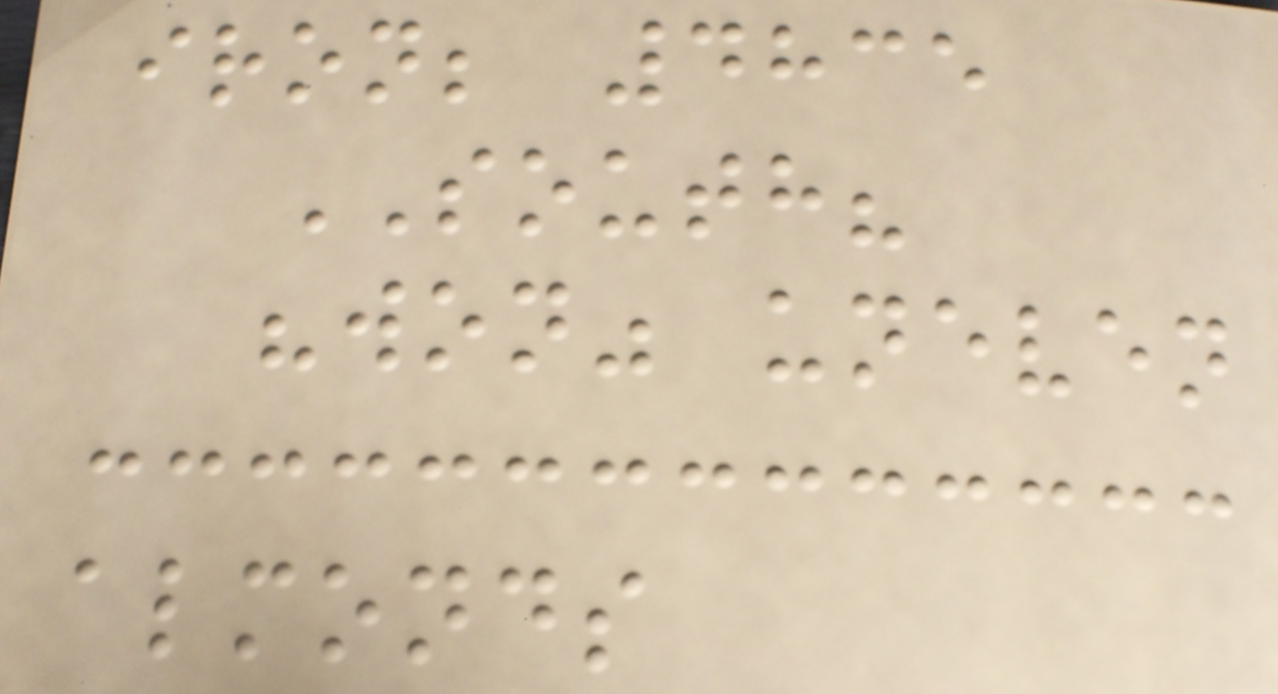iron; 4835
SOUTH?
"won" uneven
almonds
